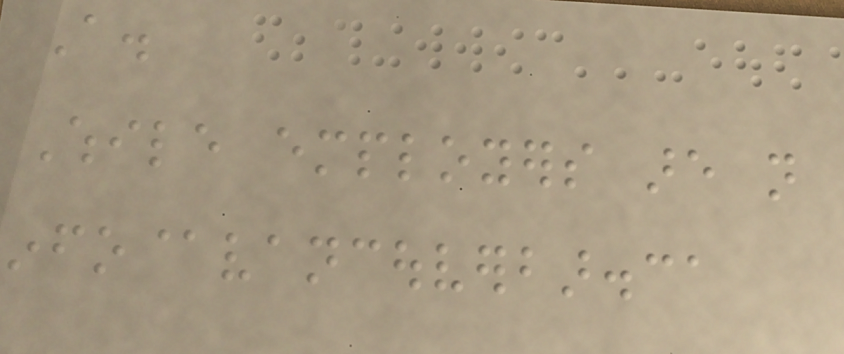A.
While employers are not
info@vancouverbar.ca
